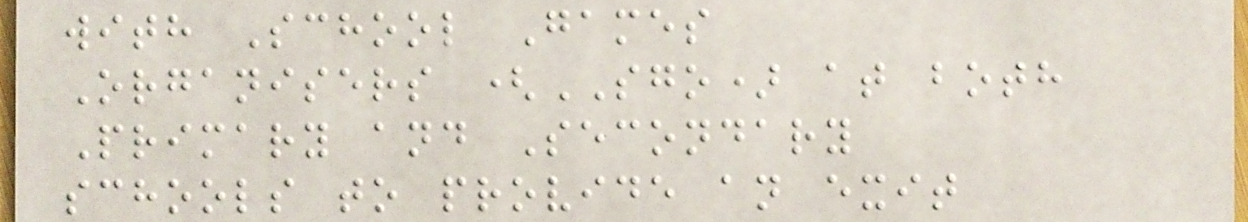with School Games
Organisers (SGO) at both
Primary and Secondary
schools to provide an exit
